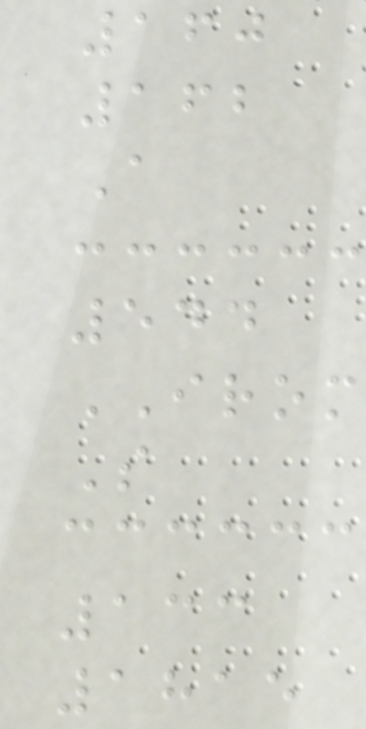160
162
A
544
IROM
S
133
1815
